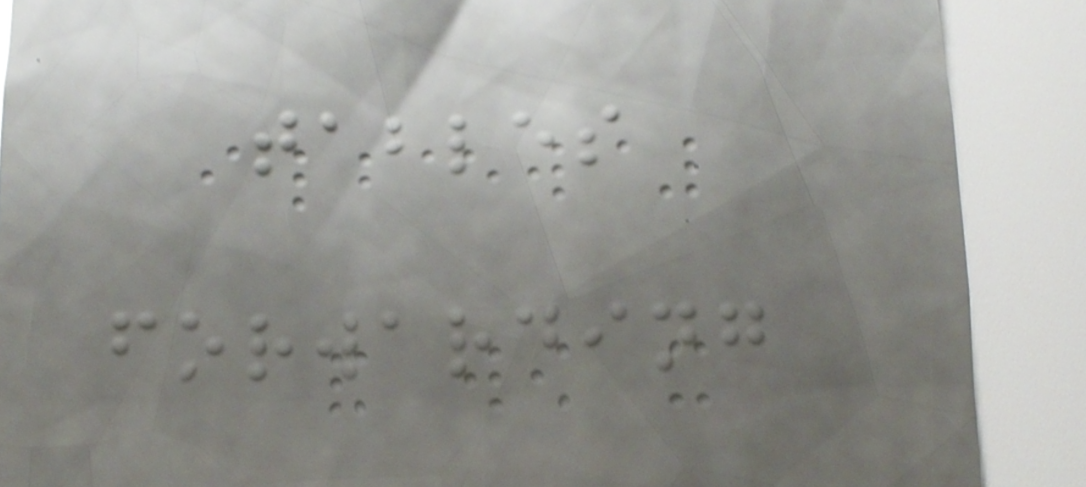tables
forwarding
